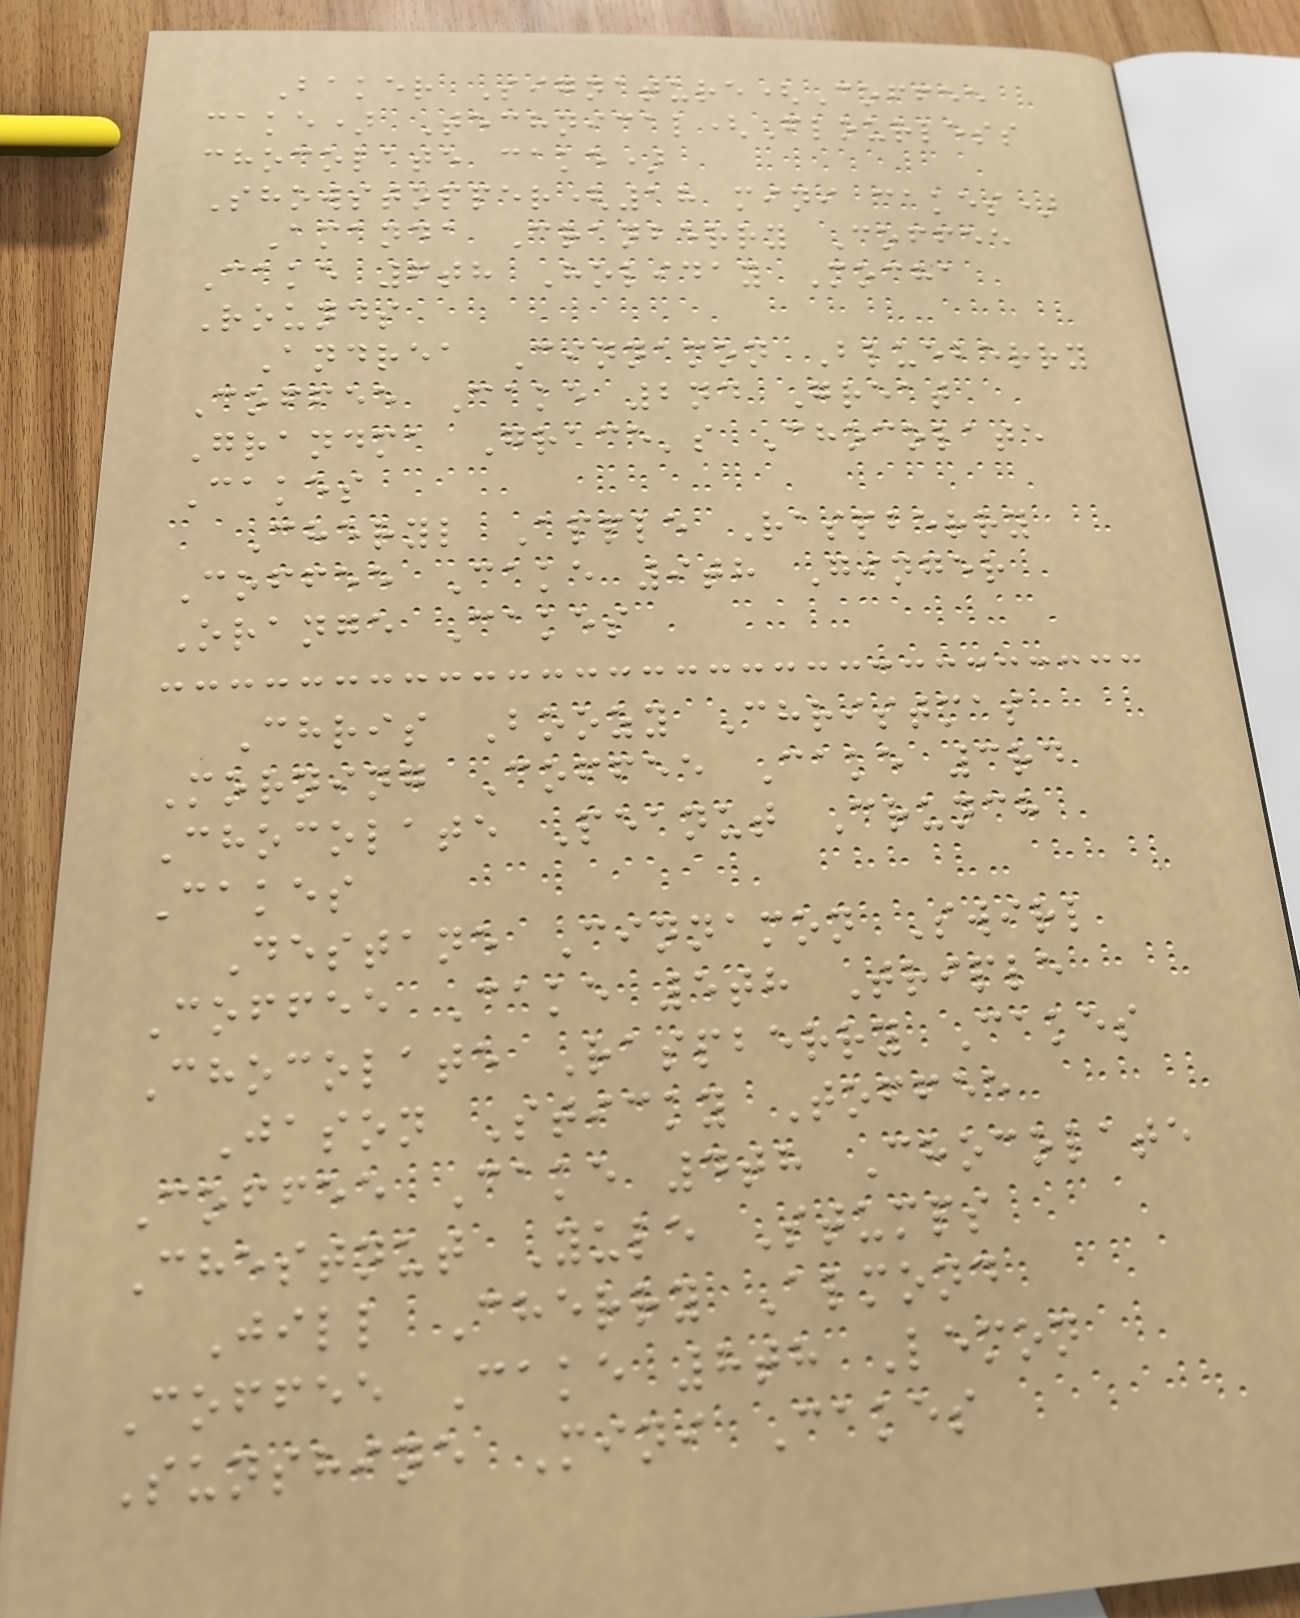Baker Signature(Coffee
cake) Technical(Flourless
chocolate cake)
Showstopper(18 mini cakes)
Amanda Cranberry Coffee
Cake 6th Holiday Mocha
Rounds
Andrea Cinnamon Blueberry
Coffee Cake 2nd Great
Grandma Grace's Chocolate
Cakes
Cheryl Apple Raspberry
Coffee Cake 9th Ginger
Orange Cakes
Chris Boozy Christmas
Morning Coffee Cake 3rd
Chocolate Peanut Crunch
Cakes
Destane Cinnamon Swirl
Coffee Cake 5th Triple
Chocolate Raspberry Cakes
Jason Sticky Toffee
Coffee Cake 4th Chocolate
Chestnut Yule Stumps
Jill Cherry Almond
Coffee Cake 8th Lemon
Sunshine Mini Cakes
